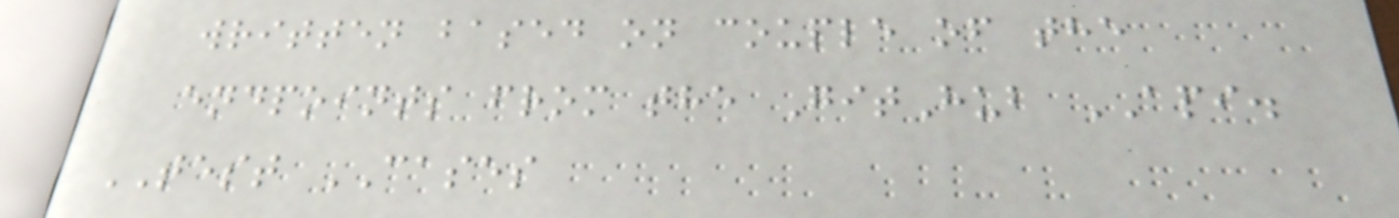written based on couple of the
endpoints from the GitHub API.
TEST CASES
